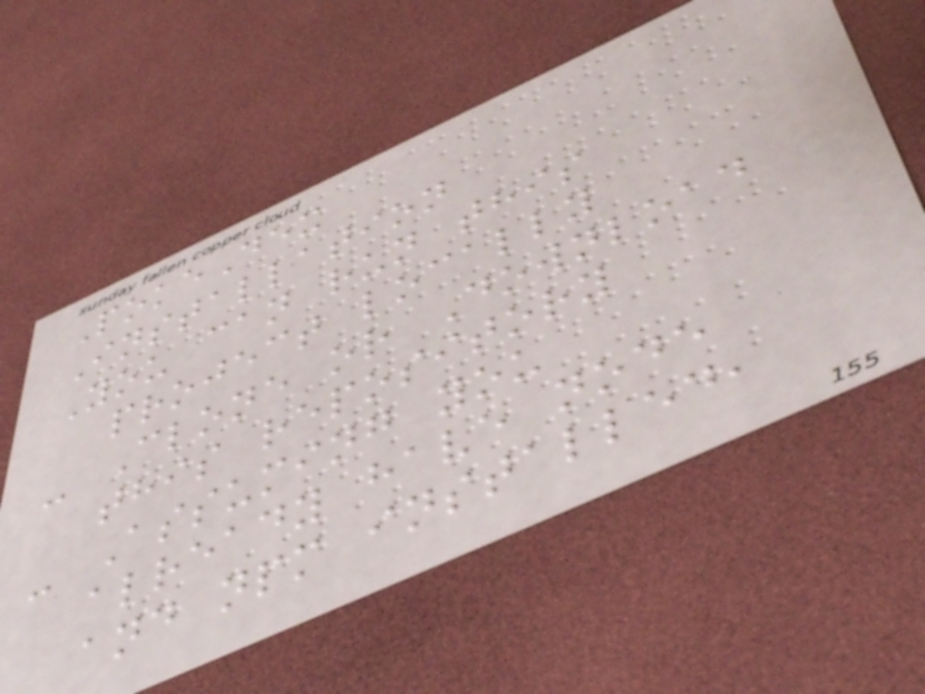PokeDex
Installation
You can run this
project locally
- Clone or Download
this repository
- Assuming you
already have node
and npm installed,
